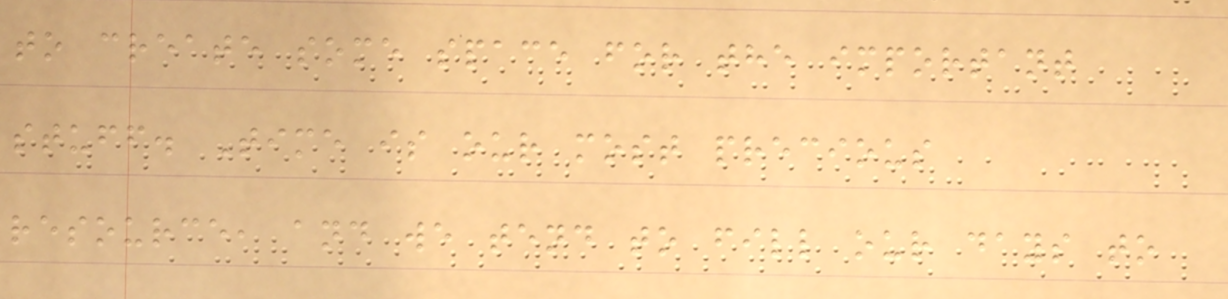to create some space for the important
stuff. Time is our most precious
resource, and we tend to fill our days to
